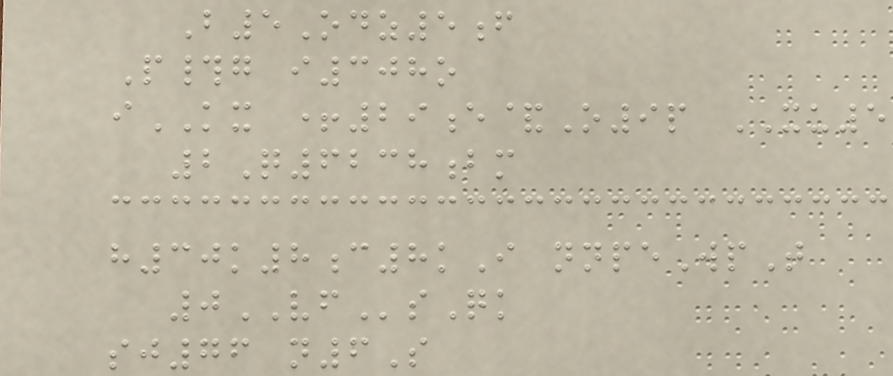B5Odz5f
P#g i308o
iKX +29e&O9p XU5
2Q6238bm
h30k8c8kI nnpeWpT
0VFsQk
sj76 n6S
